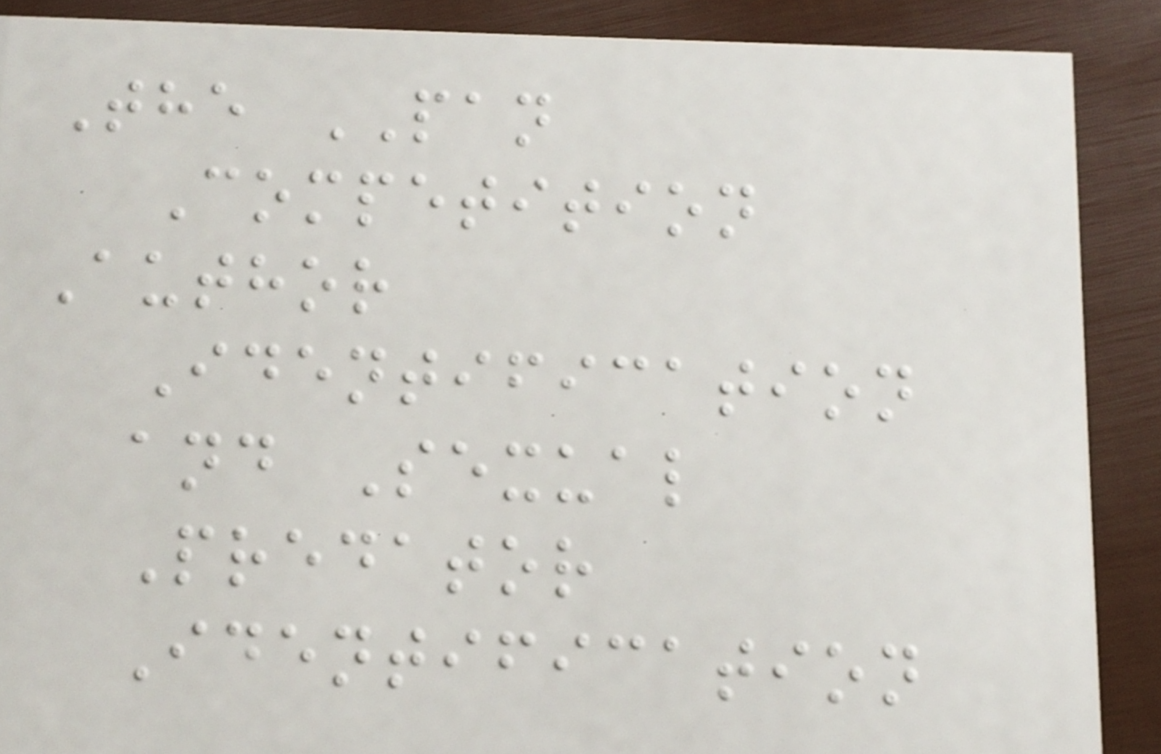The PAN
Competition
Author
Identification
and Sexual
Predator
Identification
